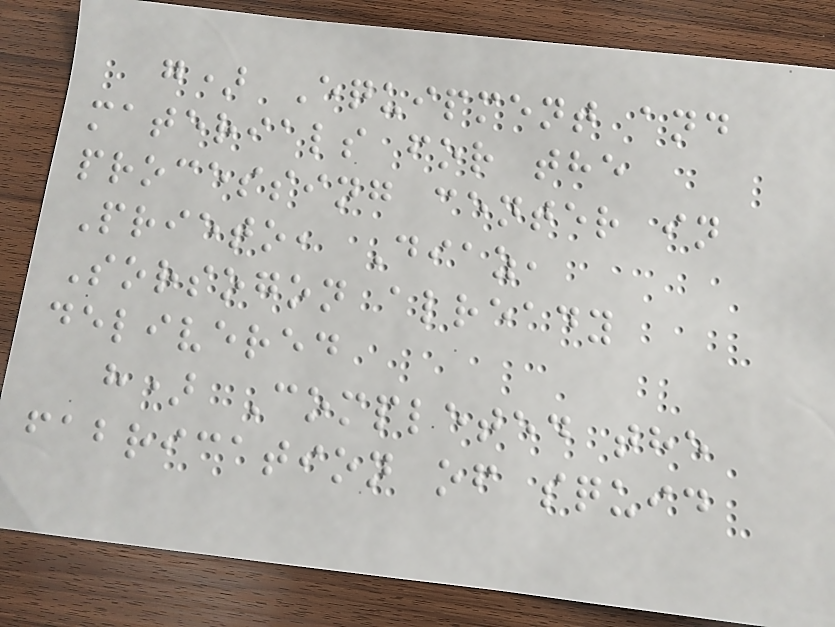g) Equipment and
materials for the
processing center in
Prieto, Diaz,
Sorsogon already
delivered
h) Completed the
fabrication of squid
